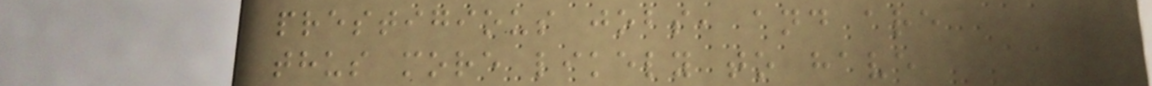prestigious jobs, and are
thus more likely to have
